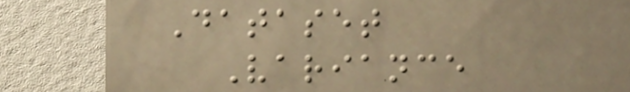Dataset
Variance
